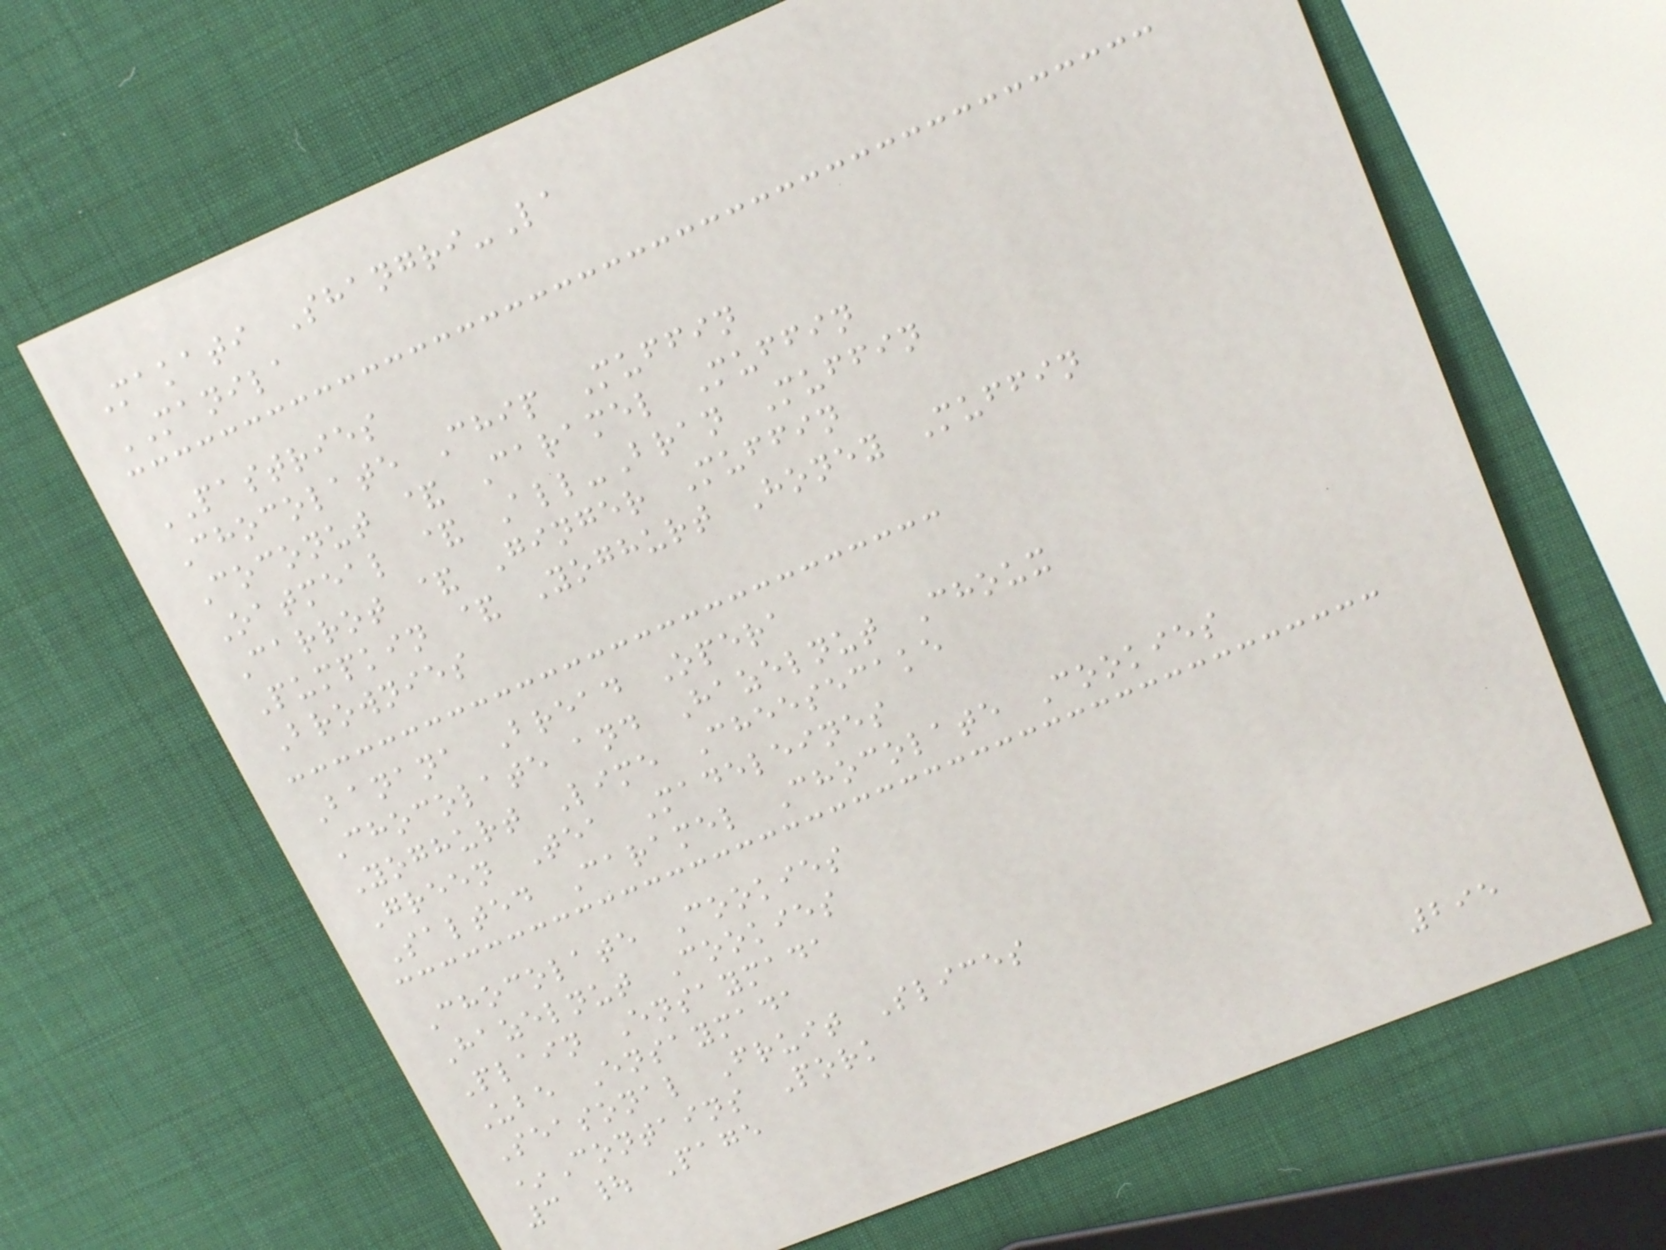Makati Shangri-La
MANILA
PASTRIES
Chocolate Chip Muffin
Coconut & Caramel Muffin
Oatmeal & All-Bran Muffin
Carrot & Ginger Muffin
Pumpkin & Yoghurt Honey Muffin
Brownies
Banana Bread Opera
Chocolate and Hazelnut Choux
Yoghurt Lime Cheesecake
Green Tea Madeleines
Salted Caramel Chocolate Cookies
Chocolate Cookies
Hazelnut Cookies
Plain Ensaymada
Ube Ensaymada
Seasonal Fruit Slices
*Contains Pork
3 | Page
295
